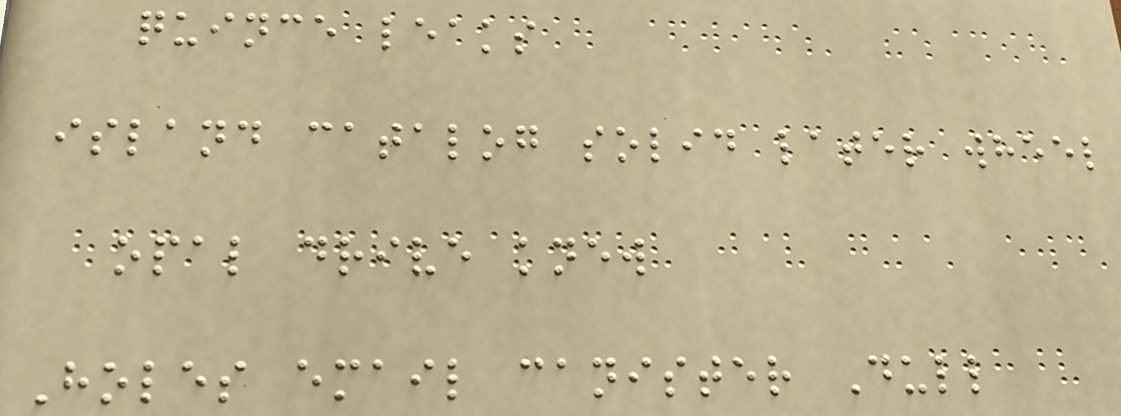quince leaks
island catalog solid later wheel
opal drive knew
Holes email canister Dull
